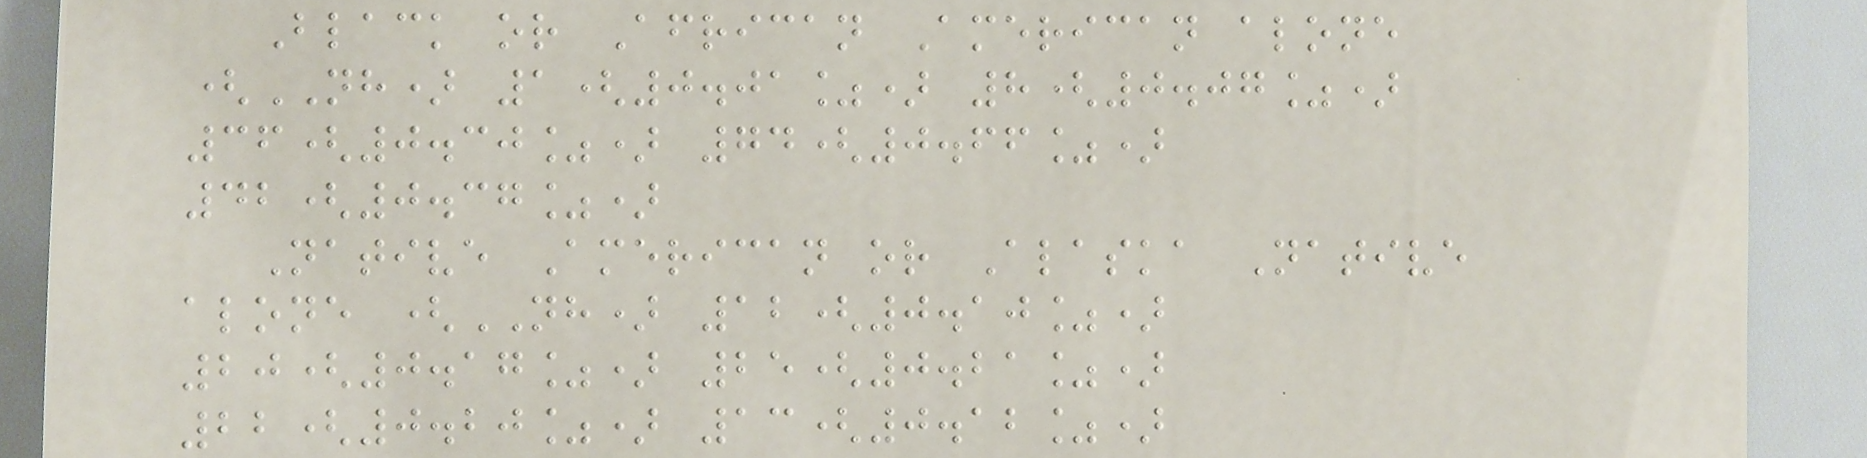Black or African American alone
(NH) 1(0.01%) 8(0.07%)
36(0.30%) 74(0.66%)
42(0.37%)
Native American or Alaska Native
alone (NH) 12(0.10%)
20(0.17%) 25(0.21%)
22(0.20%) 13(0.12%)
